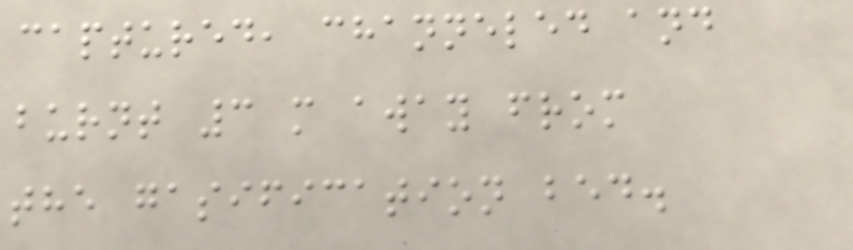captured, channeled and
burnt 3 m away from
the gasification bed.
